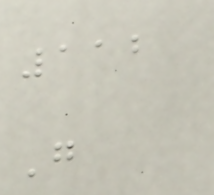112
G
